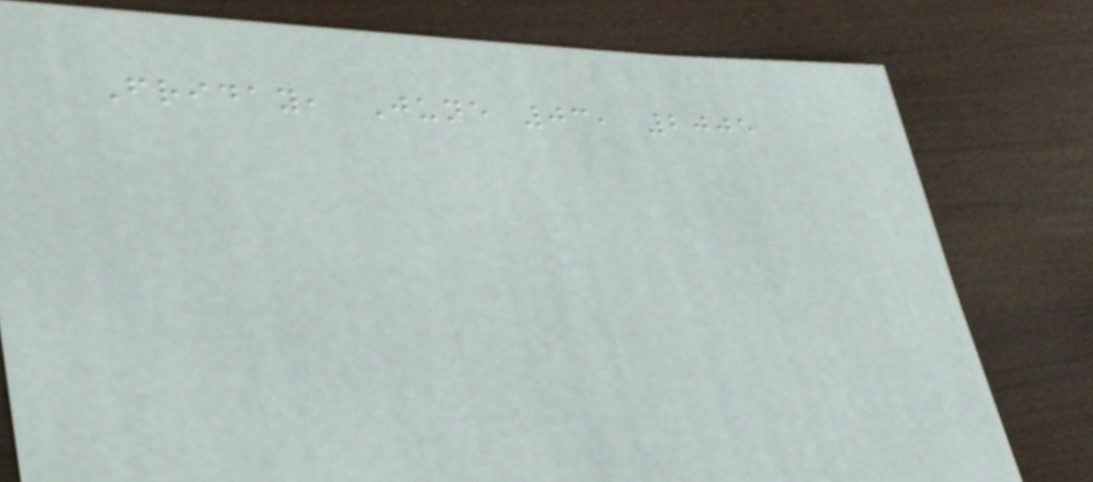Friday, June 03, 2005
